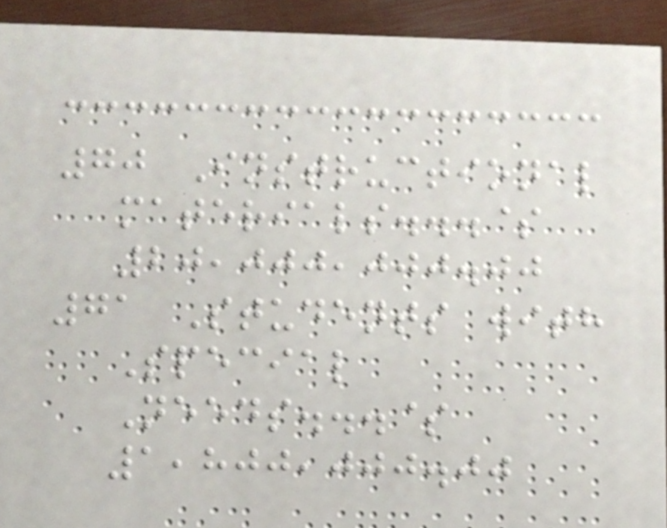70 Instructional
materials...$
20,000,000.00
71 Students with
Special
Needs...$
1,800,000.00
